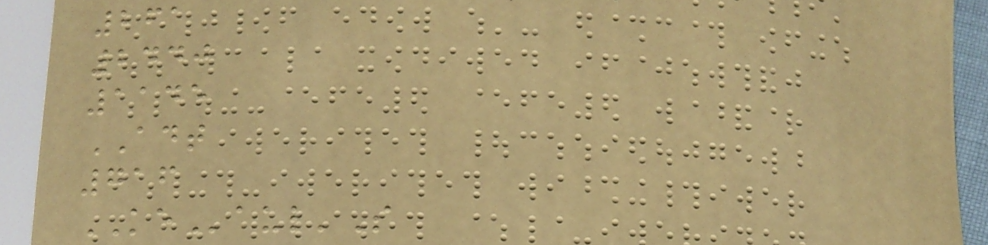261
2440
1145
ADT
716
KEaul'S
